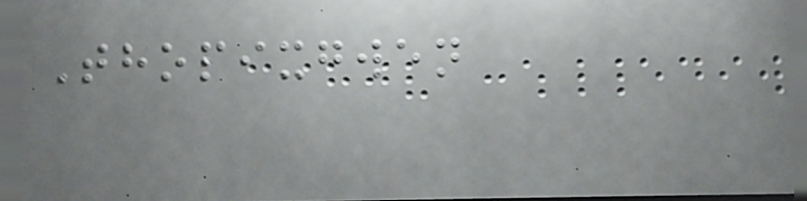Thopixgwen
